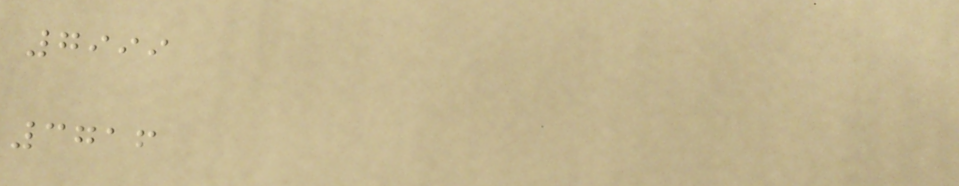7999
3716
